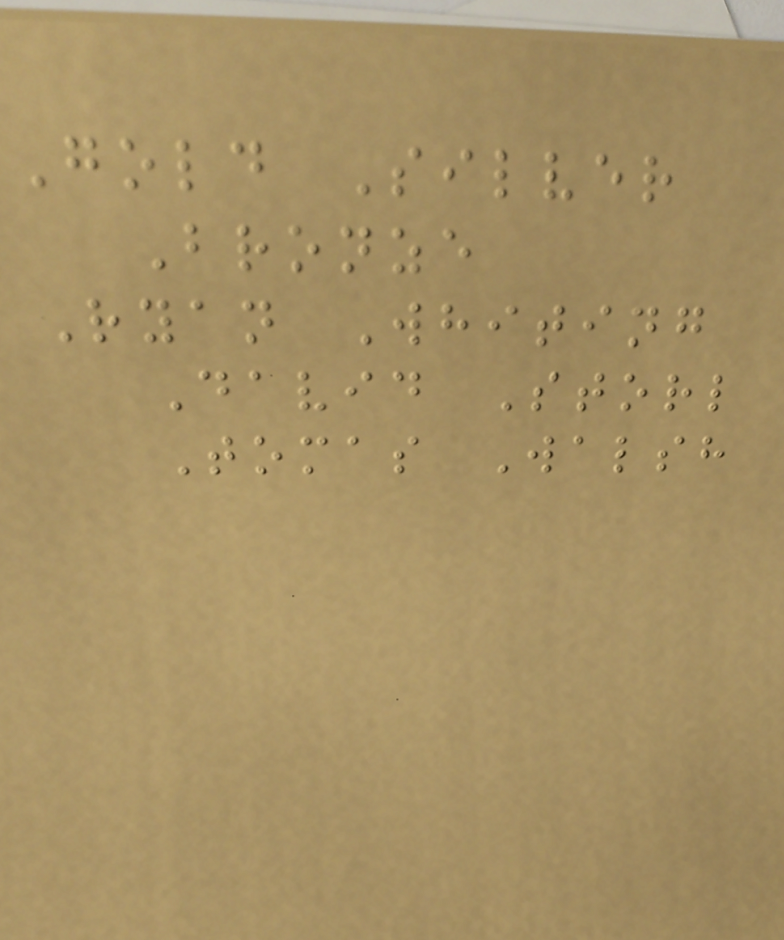Gold Silver
Bronze
Ryan Whiting
David Storl
Tomas Walsh
